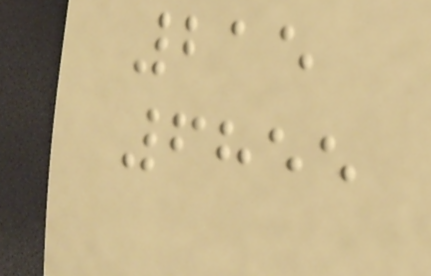215
6855
